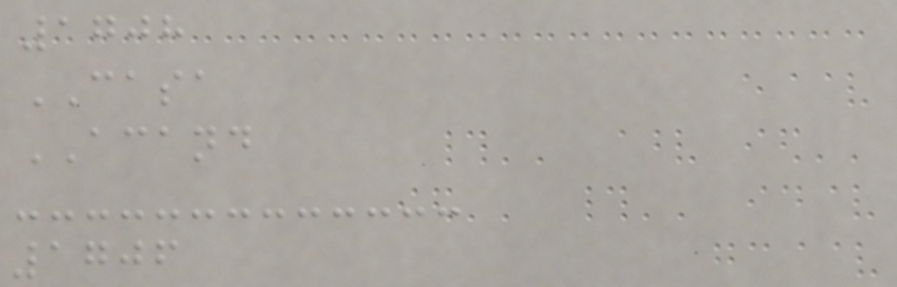1708
CASA
ACAND
1706
